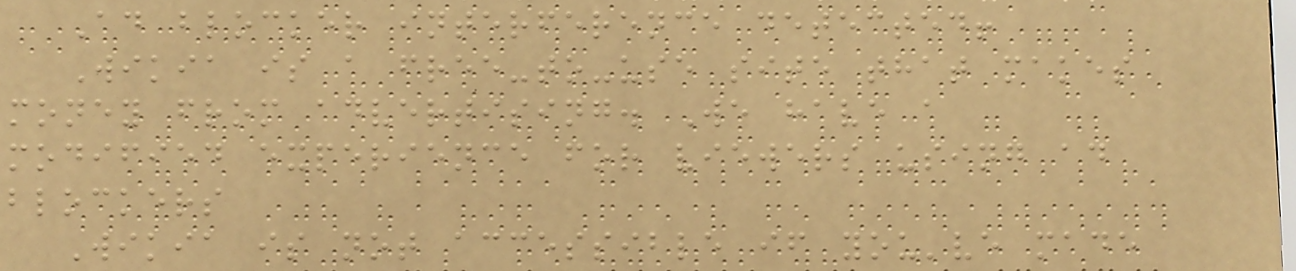Ad blocker interference detected!
Wikia is a free-to-use site that makes
money from advertising. We have a
modified experience for viewers using ad
blockers
Wikia is not accessible if you've made
